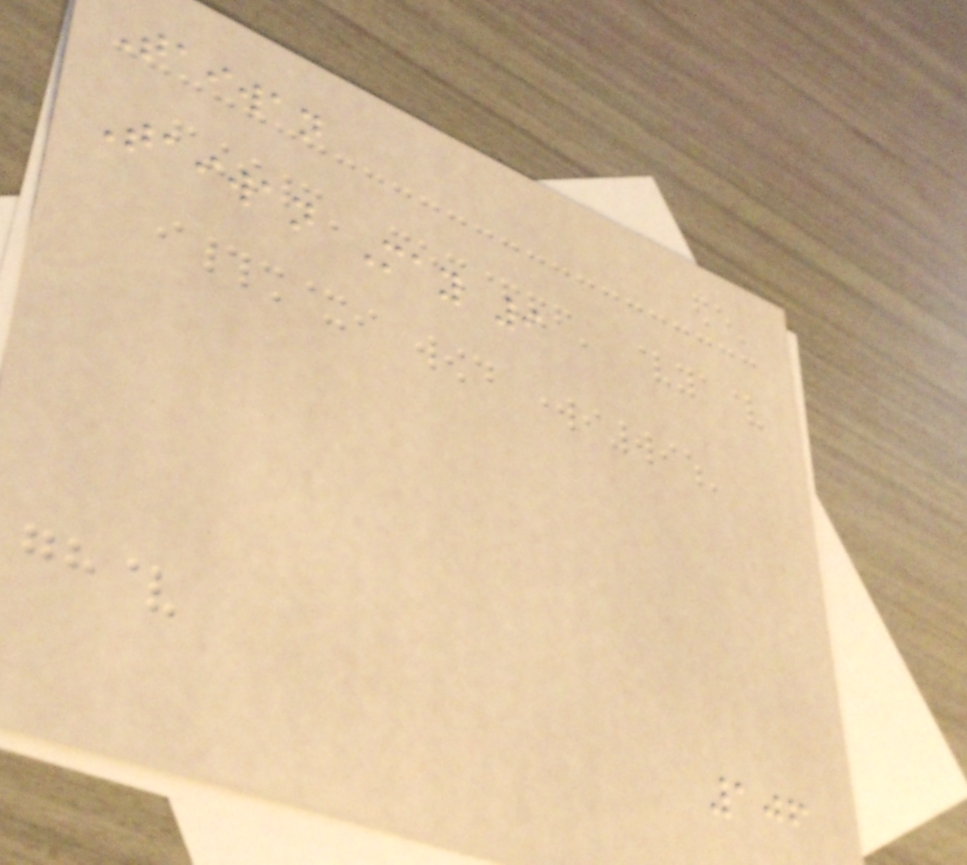Taiwan
Taiwan May 9
106
